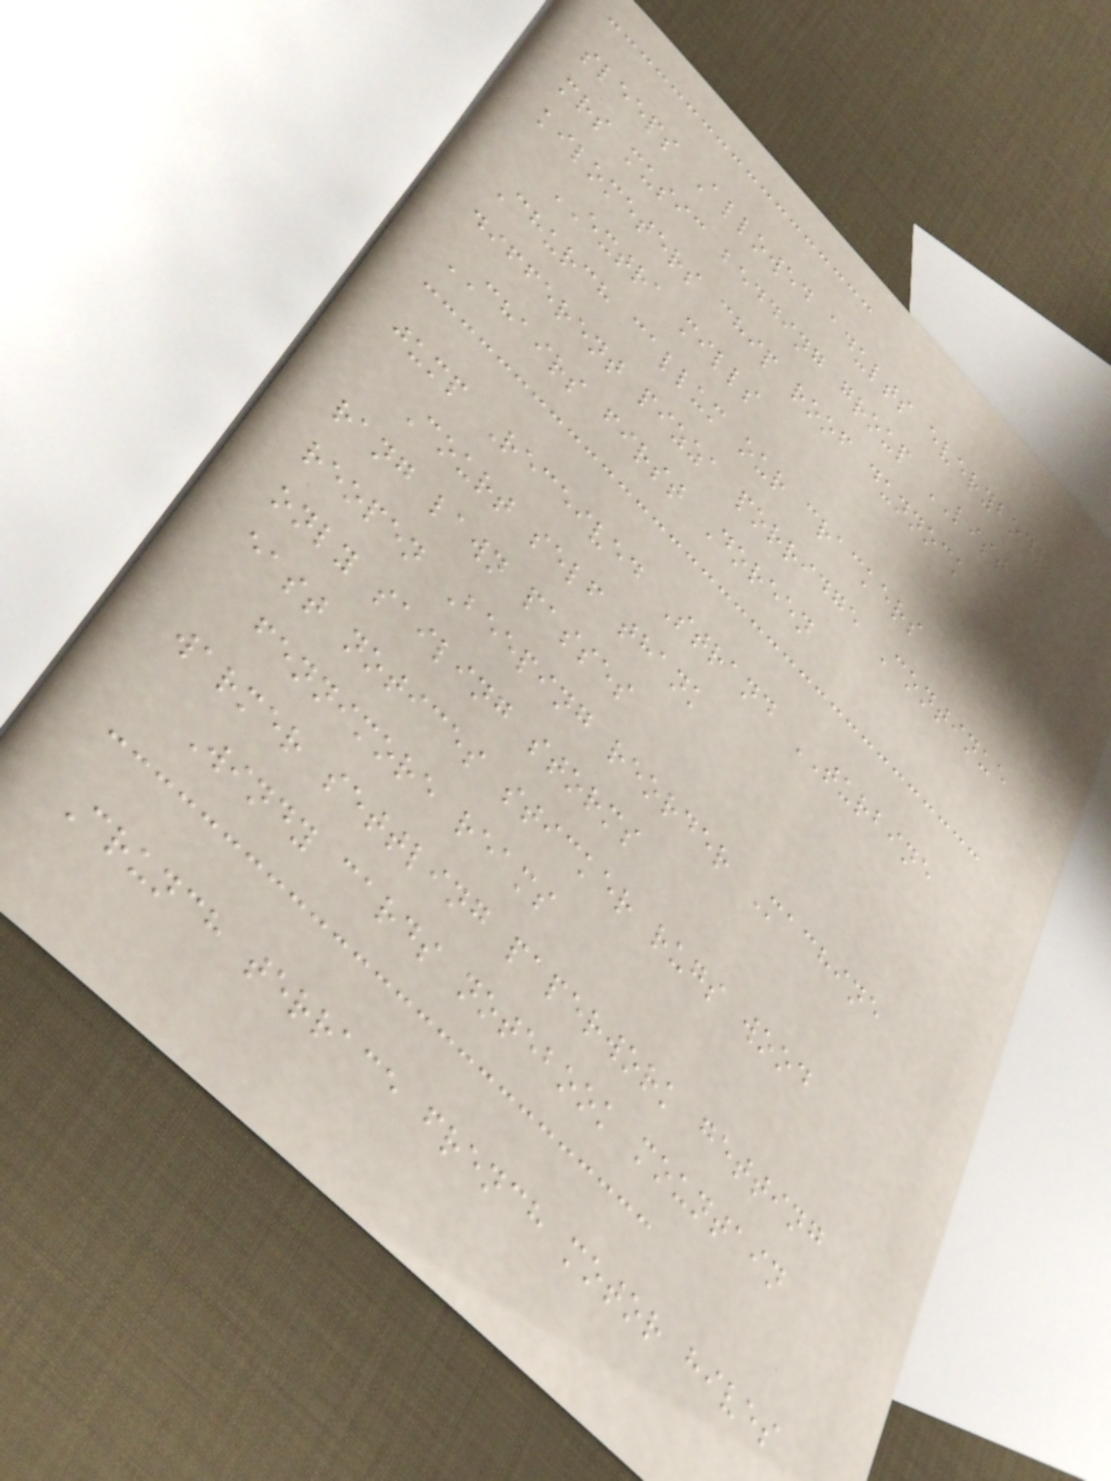sleeps Allowed adults everybody
mrs music bedding group LIST
kilometers chip roof dunnock
EXTRA mills
Church callum our crackers
different pizza porridge Continue
CHAIRS first Doreen
jump Received Strand TURBINE
Court self thank
rang lawn passes
reopen Beeping reorder Machine
only sailing storms
east notices sticker rugs wood
fennimore reams
warmer settling paperwork getting
Windy cards notebook mountain
Crunch terrace french motor hives
